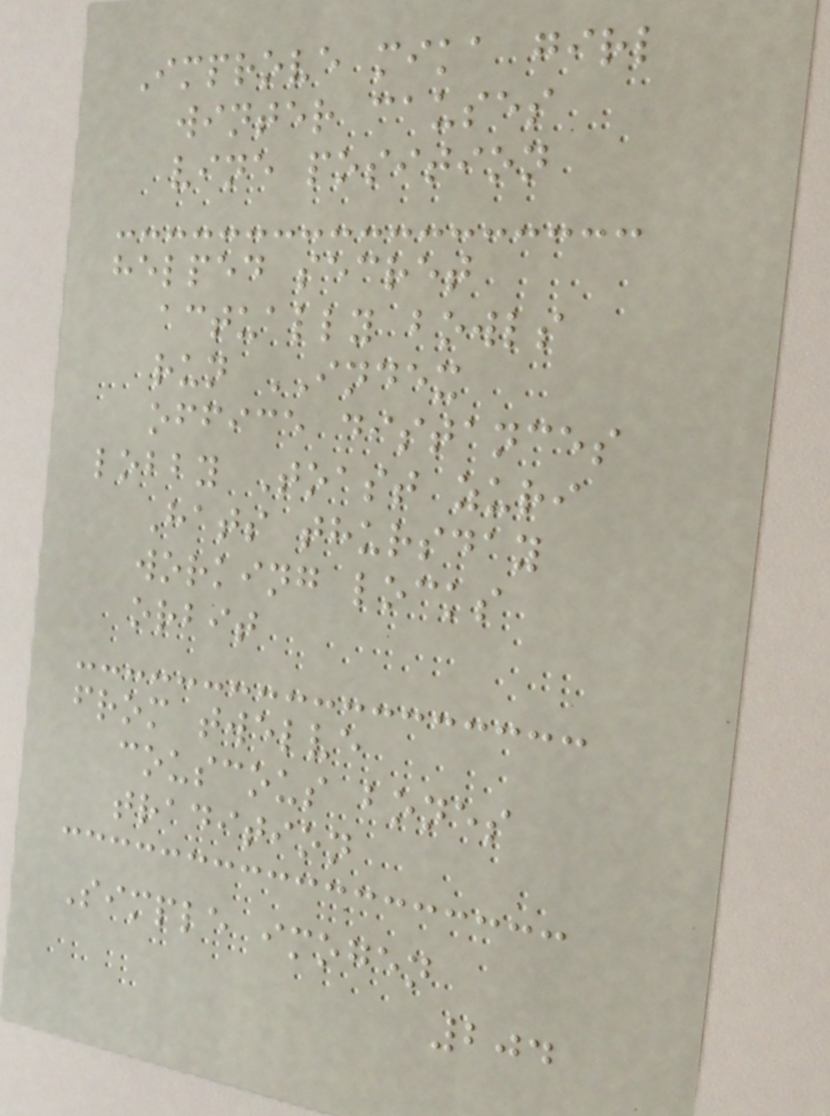Improve mika girl
winter causes
vine position
helped secret
actually bowls
run INDEX
office distances
lobby Toast zuri
Hats thursday
working locks
orbit
from twelve
couscous bones
tradition
Simple imogen
204
